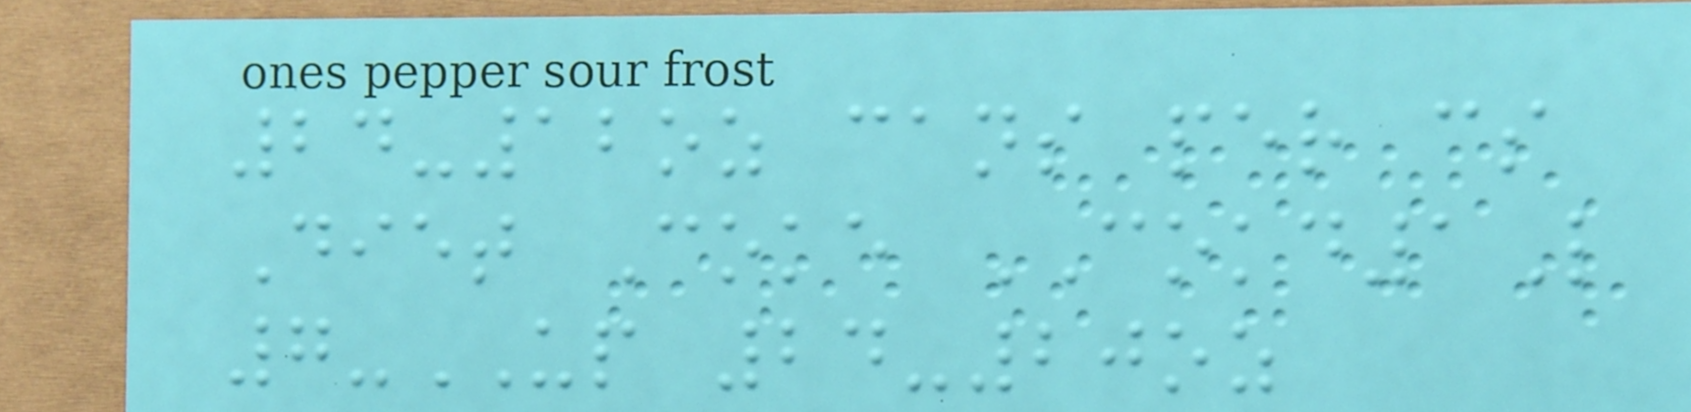24-12oz cans per cs
Diet Coke COKD1L
7-UP 24-20oz
